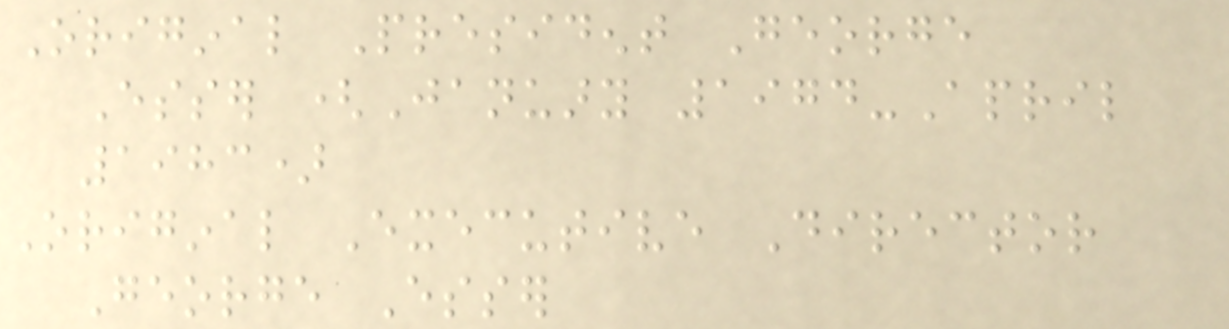Original President George
Esser (January 1974-April
1983)
Original Executive Director
George Esser
